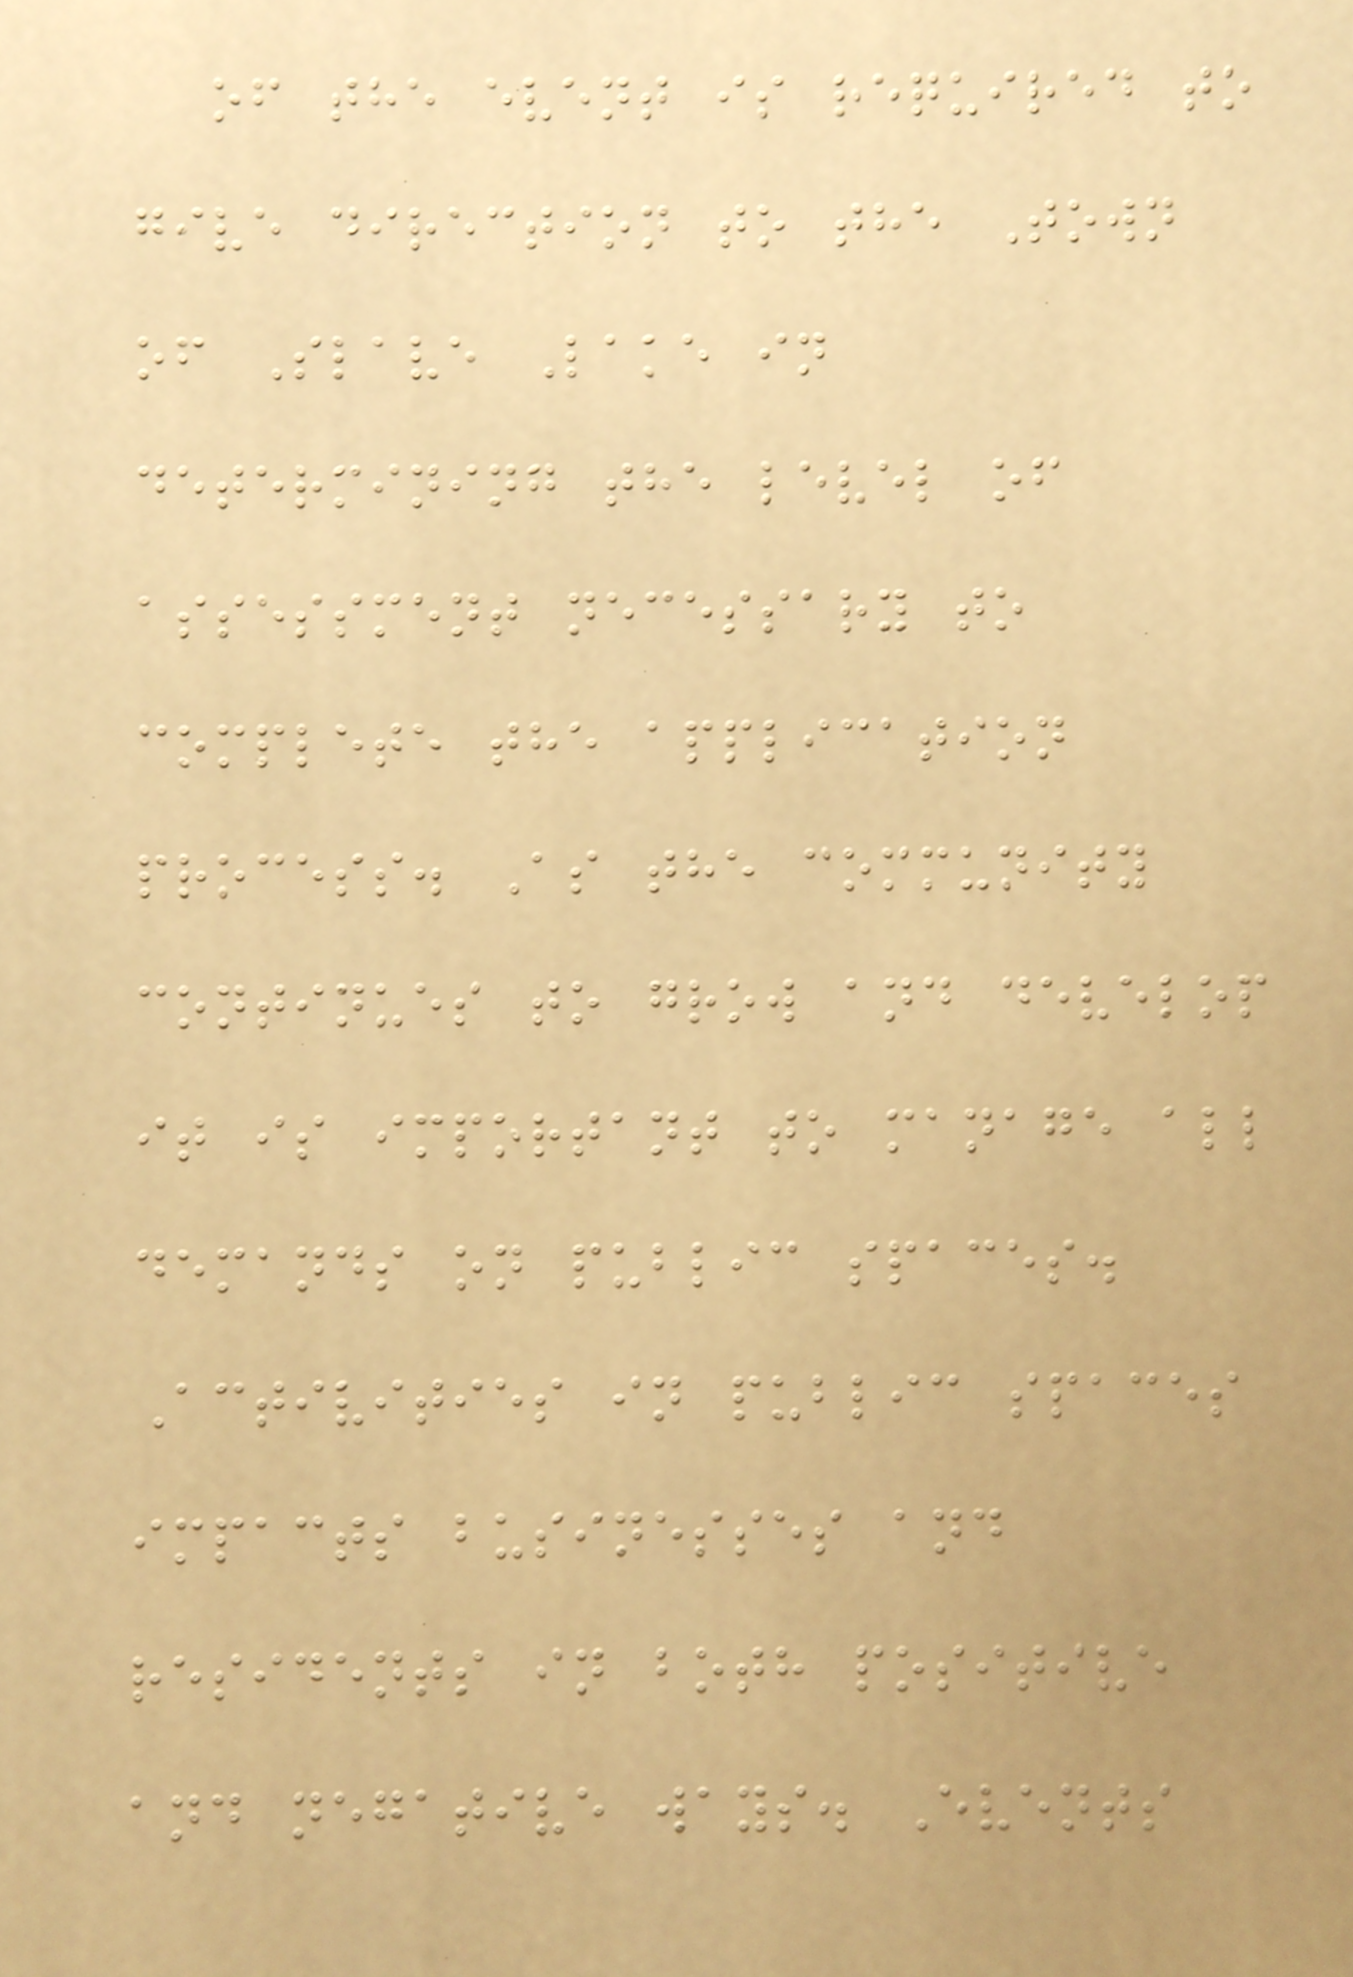of the event is required to
give direction to the Town
of Slave Lake in
determining the level of
assessment necessary to
complete the application
process. As the community
continues to grow and develop
it is important to manage all
demands on public spaces.
Activities in public spaces
impacts businesses and
residents in both positive
and negative ways. Events
